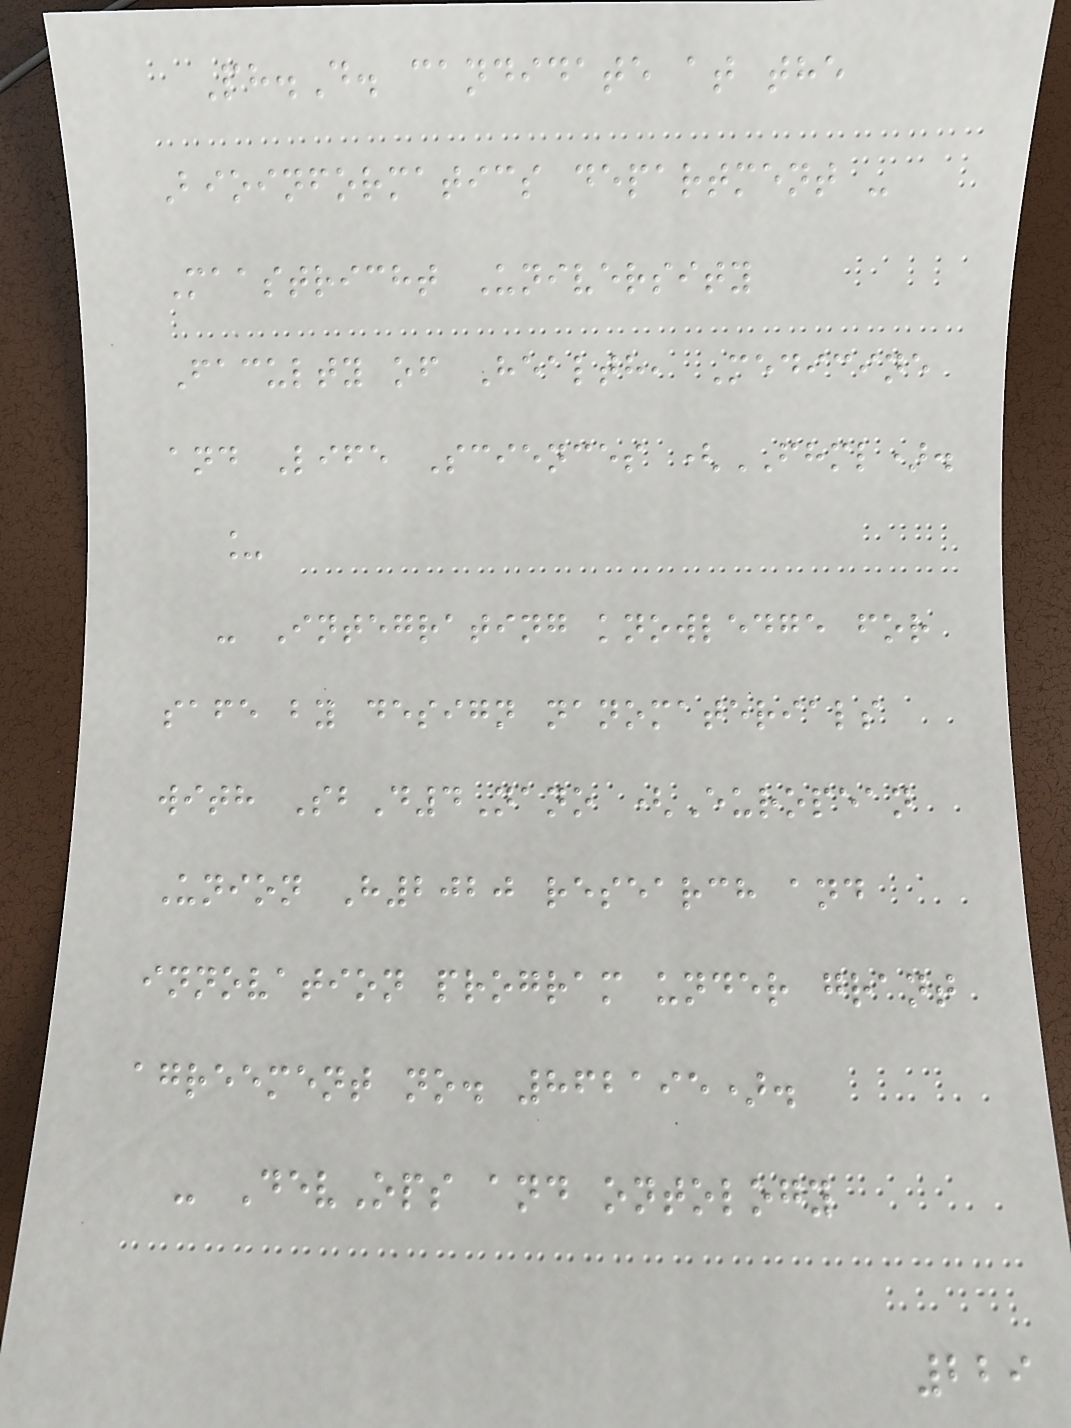Ph.D. candidate at the
Bioinformatics department -
Maastricht University
Faculty of Health, Medicine
and Life Sciences (FHML).
_
- Integrating knowledge for
safe by design nanomaterials
with SbD4Nano (European
Union H2020 research and
innovation program under grant
agreement no. 862195).
- DevOps and ontology
229
